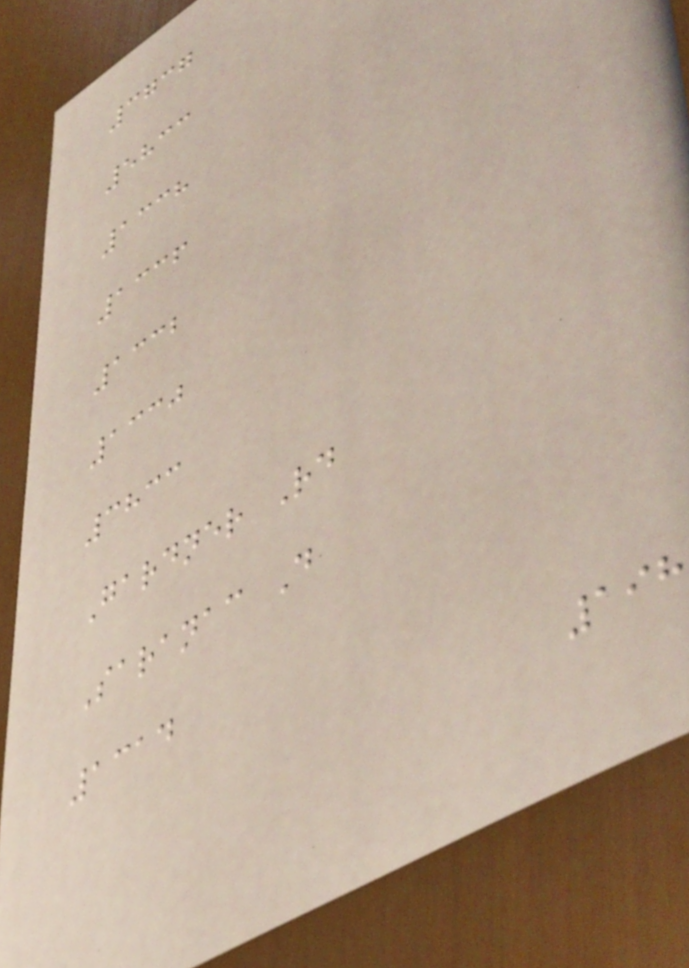3737
5833
1338
1336
1332
1330
3833
Gardner Rd
Saranac D
1314
198
